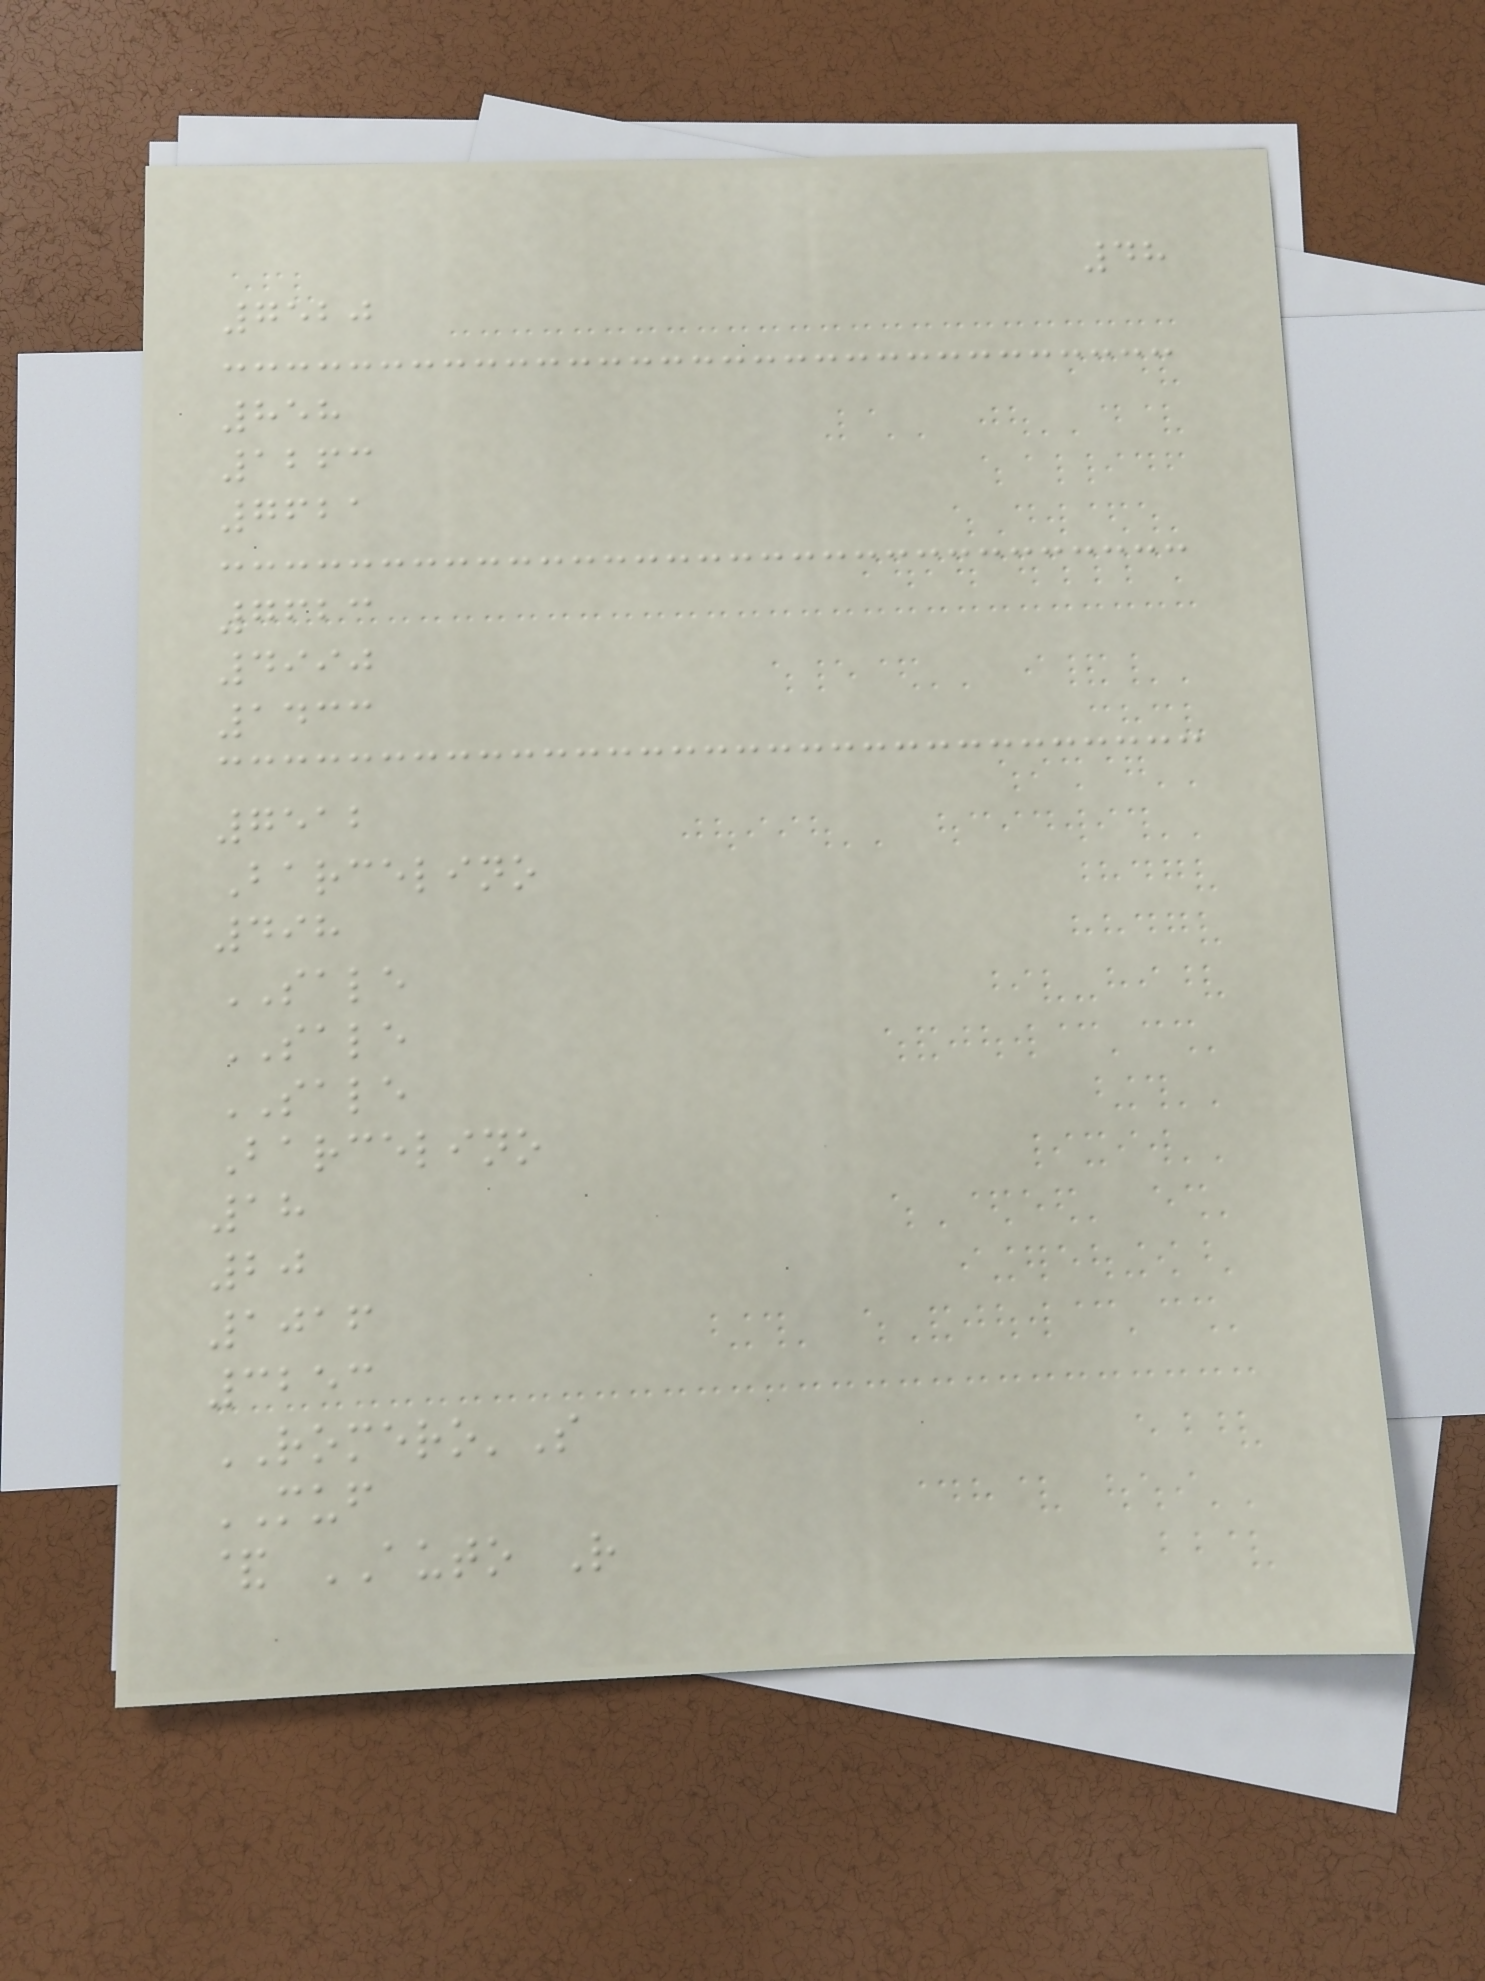48
7520
858
1263
7621
7623
4990
1433
7512
Barcelino
498
SALE
SALE
SALE
Barcelino
18
20
1016
3253
ROMERO'S
MUF
& AUTO R
